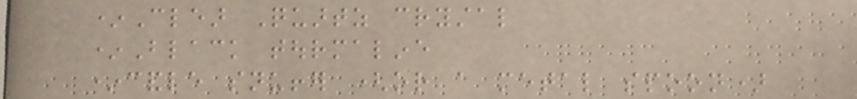*Clear Quartz crystal
*Black tourmaline
*candle snuffer (or a metal spoon)
